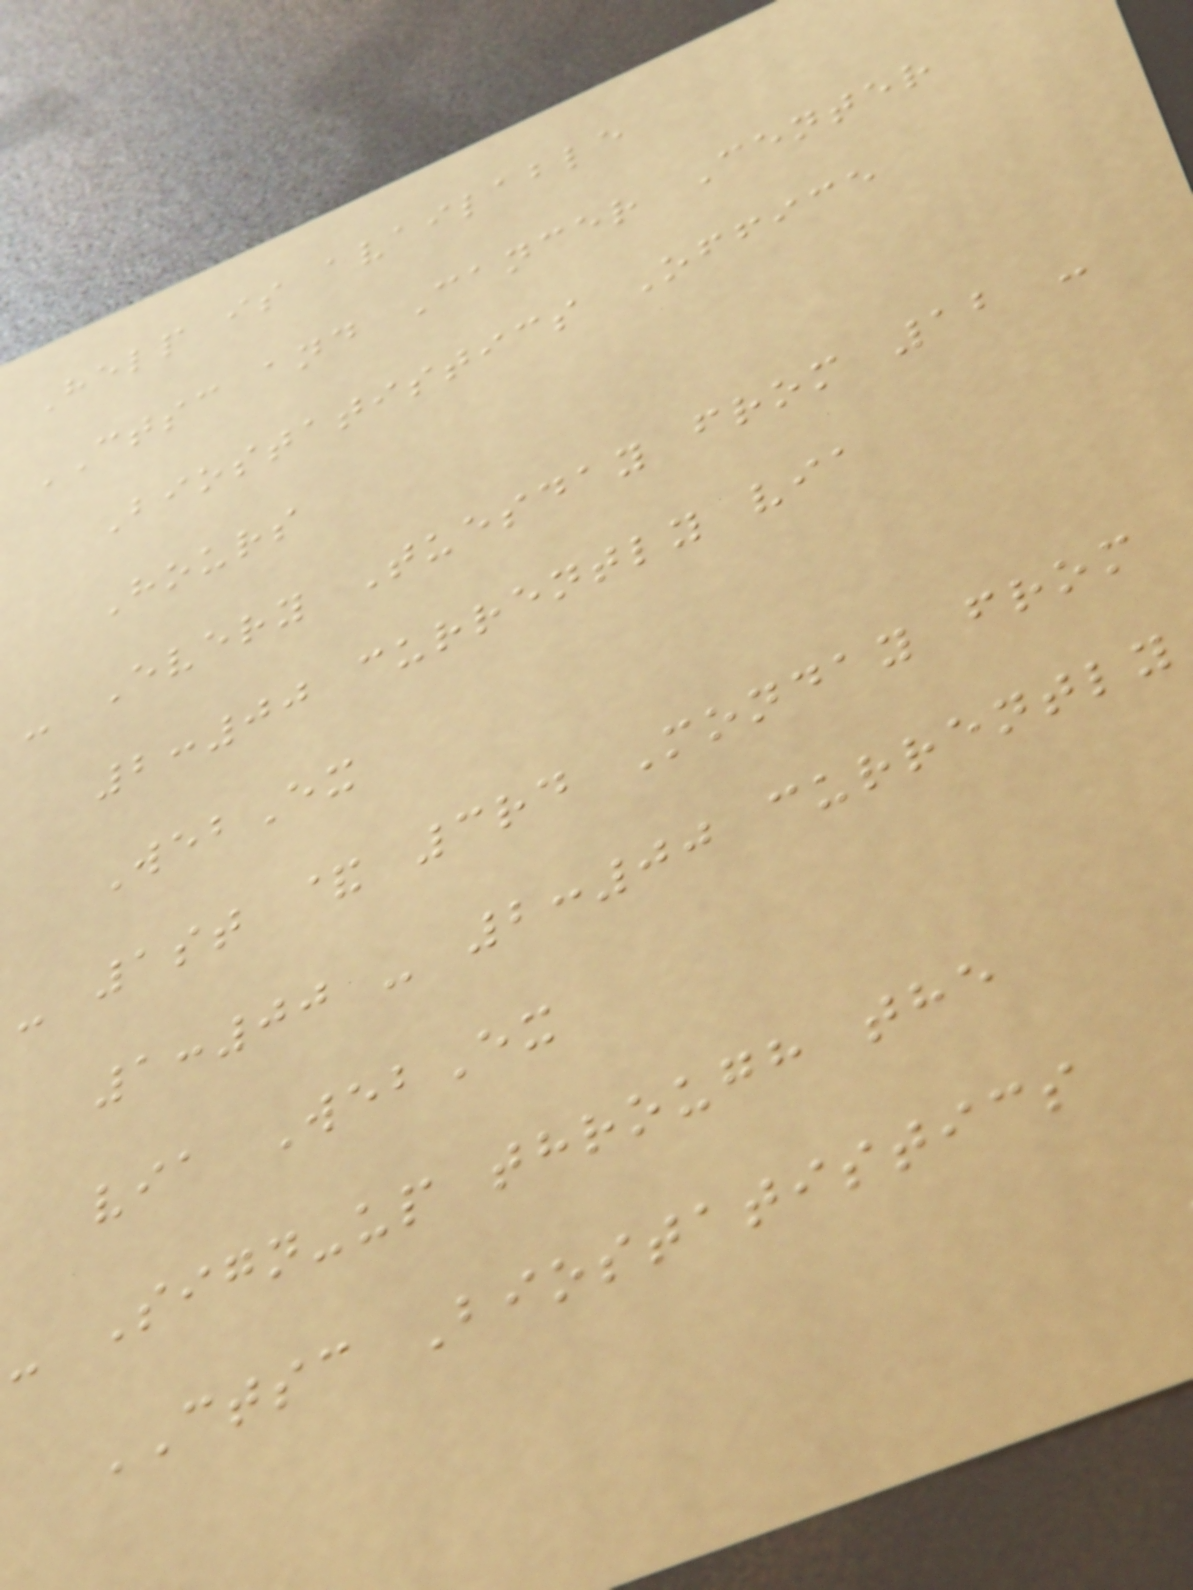Help is available
CTSC and Cancer Center
Biostatistics Office
Hours
- Every Tuesday from 12 -
2:00 currently via
WebEx
- 1st & 3rd Monday from
1:00 - 2:00 currently
via WebEx
- Sign-up through the
CTSC Biostatistics
